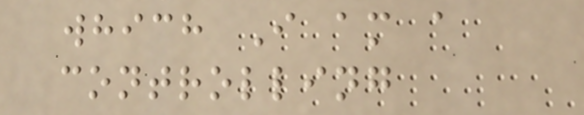which I am a
controlling
